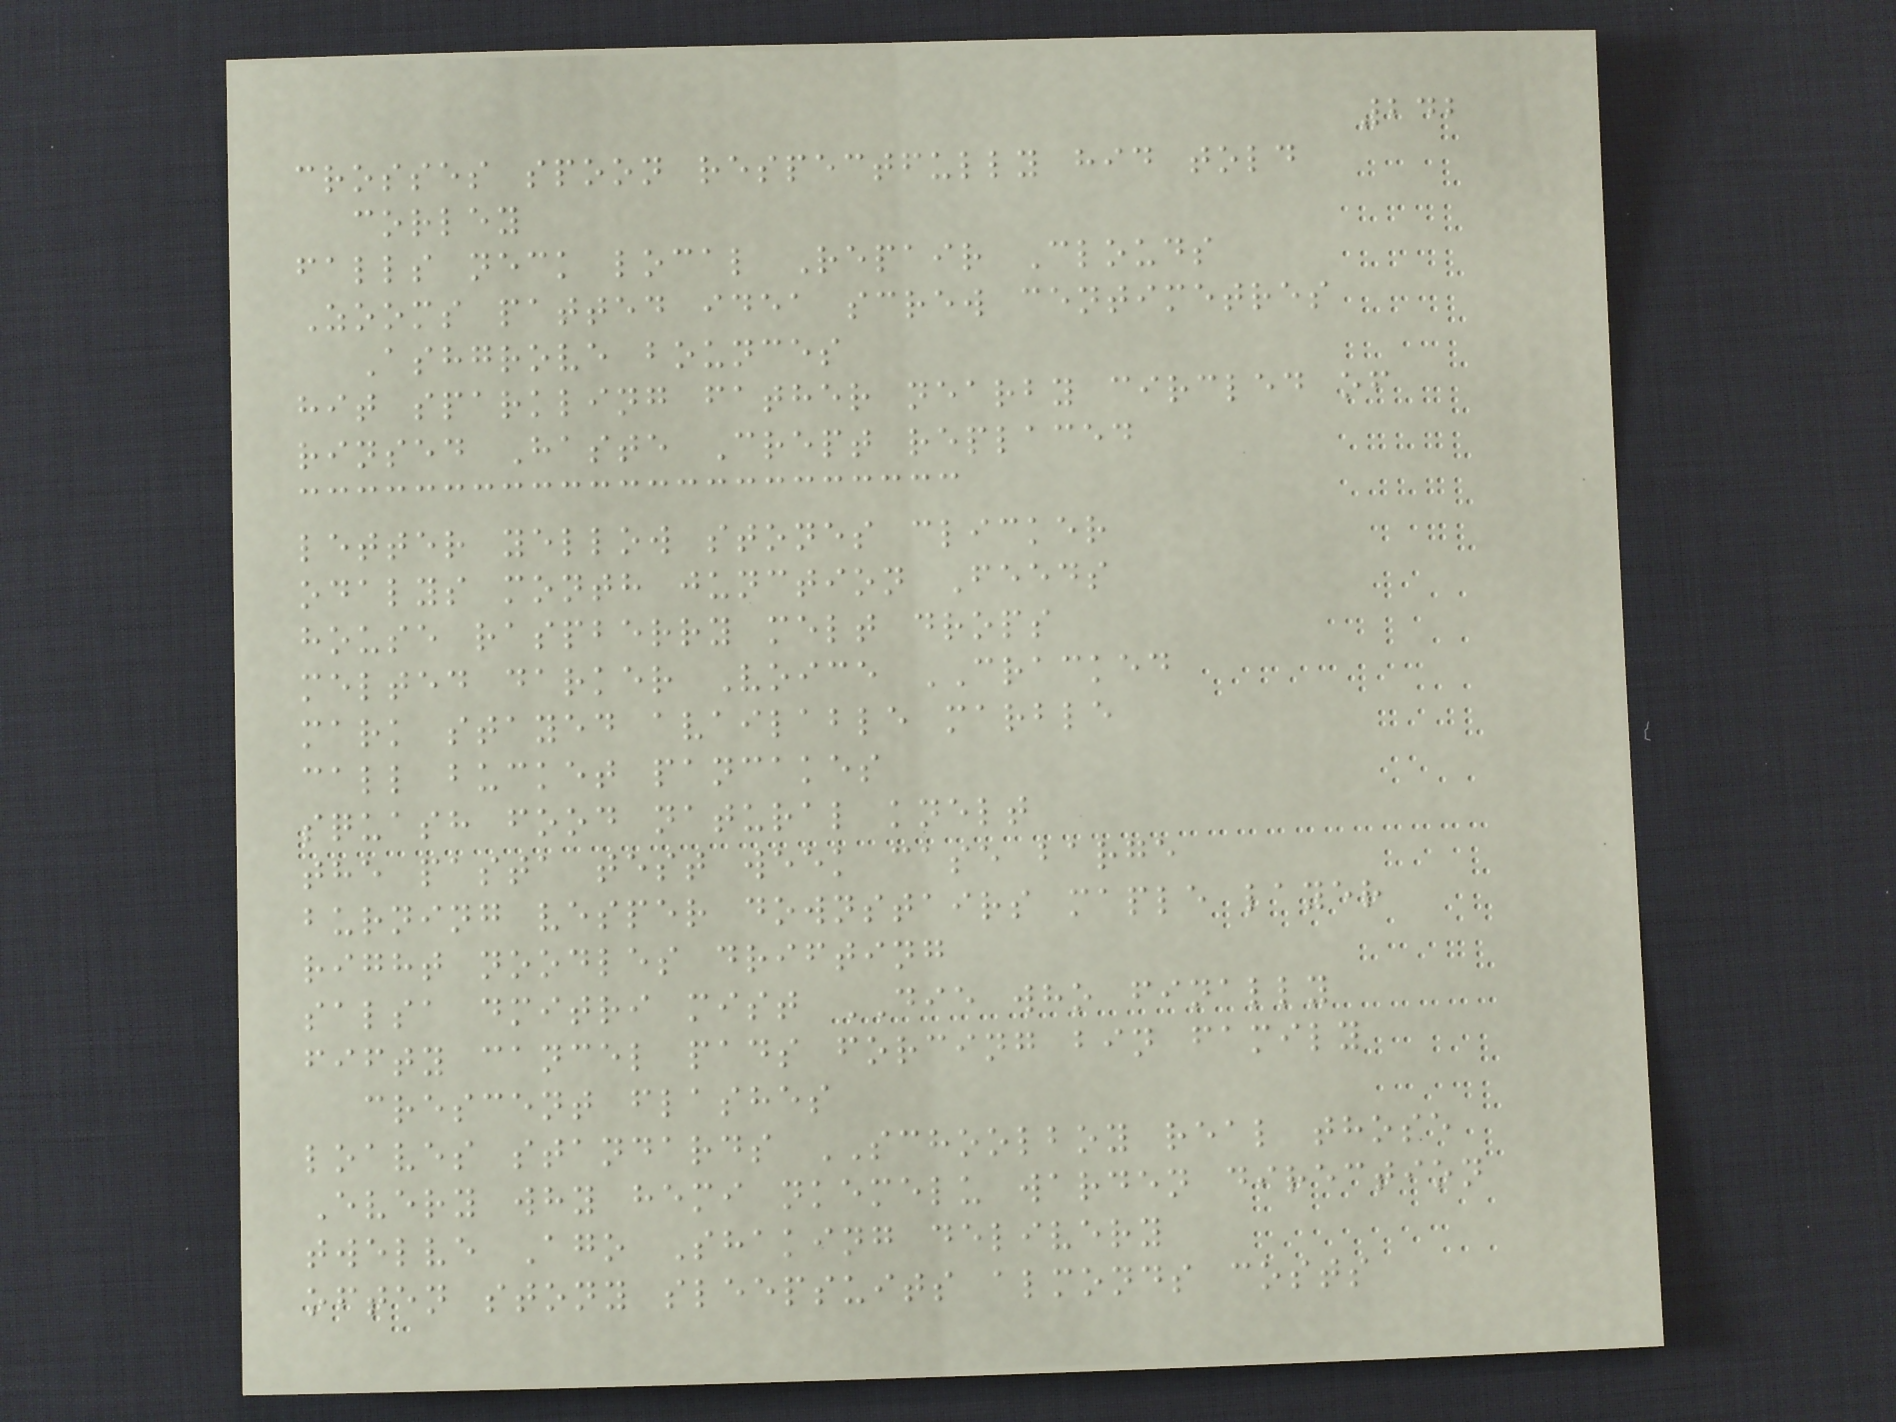242
crosses spoon respectfully hid told
corley
falls neck local Repair Clouds
Zooms patted idea screw centimetres
Ashgrove bounces
hit sparkling father nearby circled of
rinsed Haste Crept replaced
letter yellow stones clicker
odalys month junction Feeds
house raspberry melt drops
melted darker Voice CRACKED
mark stayed available marble
call bucket pancakes
squash food natural knelt
the pasta test week case barge
burning vesper downstairs maple layer
right noodles drifting
salsa dmitri mist DIE who finally
fifty cancel pads forcing bin family
crescent flashes
loaves standards SCHOOLBOY real those
Every why hemi nkemelu warden direction
twelve Ago Shaking delivery
often stony sleepsuits almonds costs
